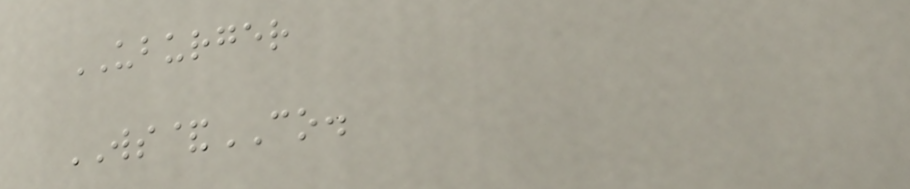UBURGER
WS&CO.
